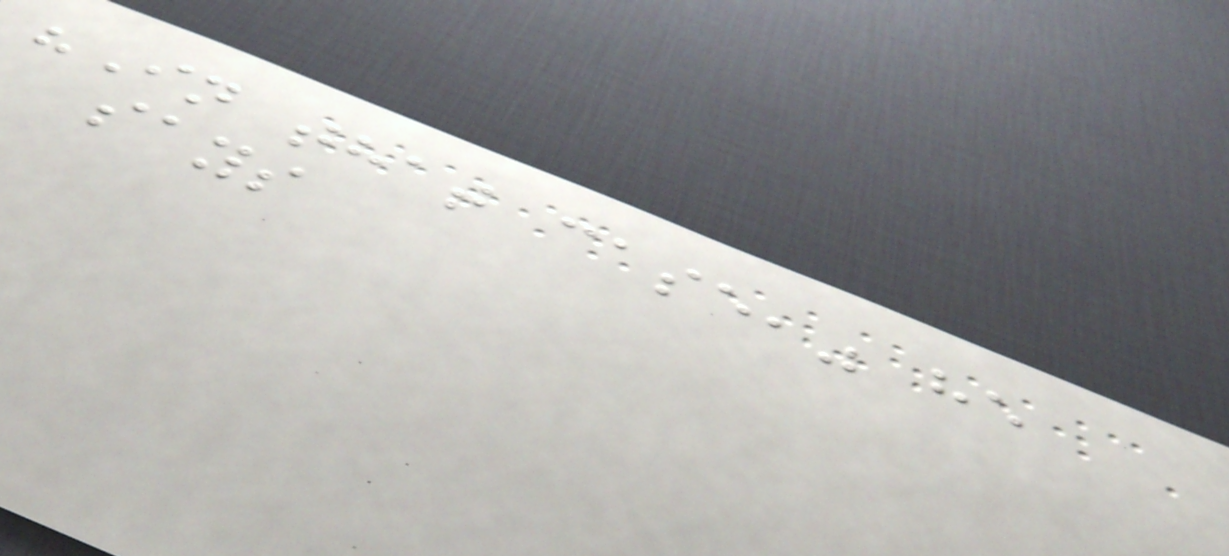"In that case," he
says
